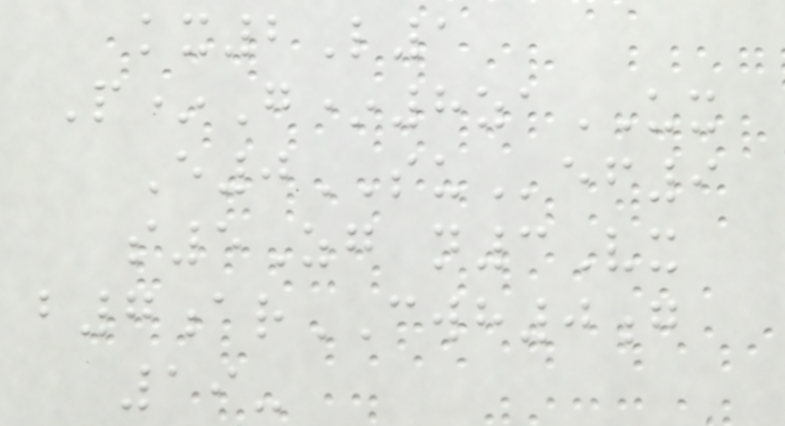kx2L1
P*G*8zaUX
E0SUef9
s5Zg n3Vx
b7arCWH0g
19-
